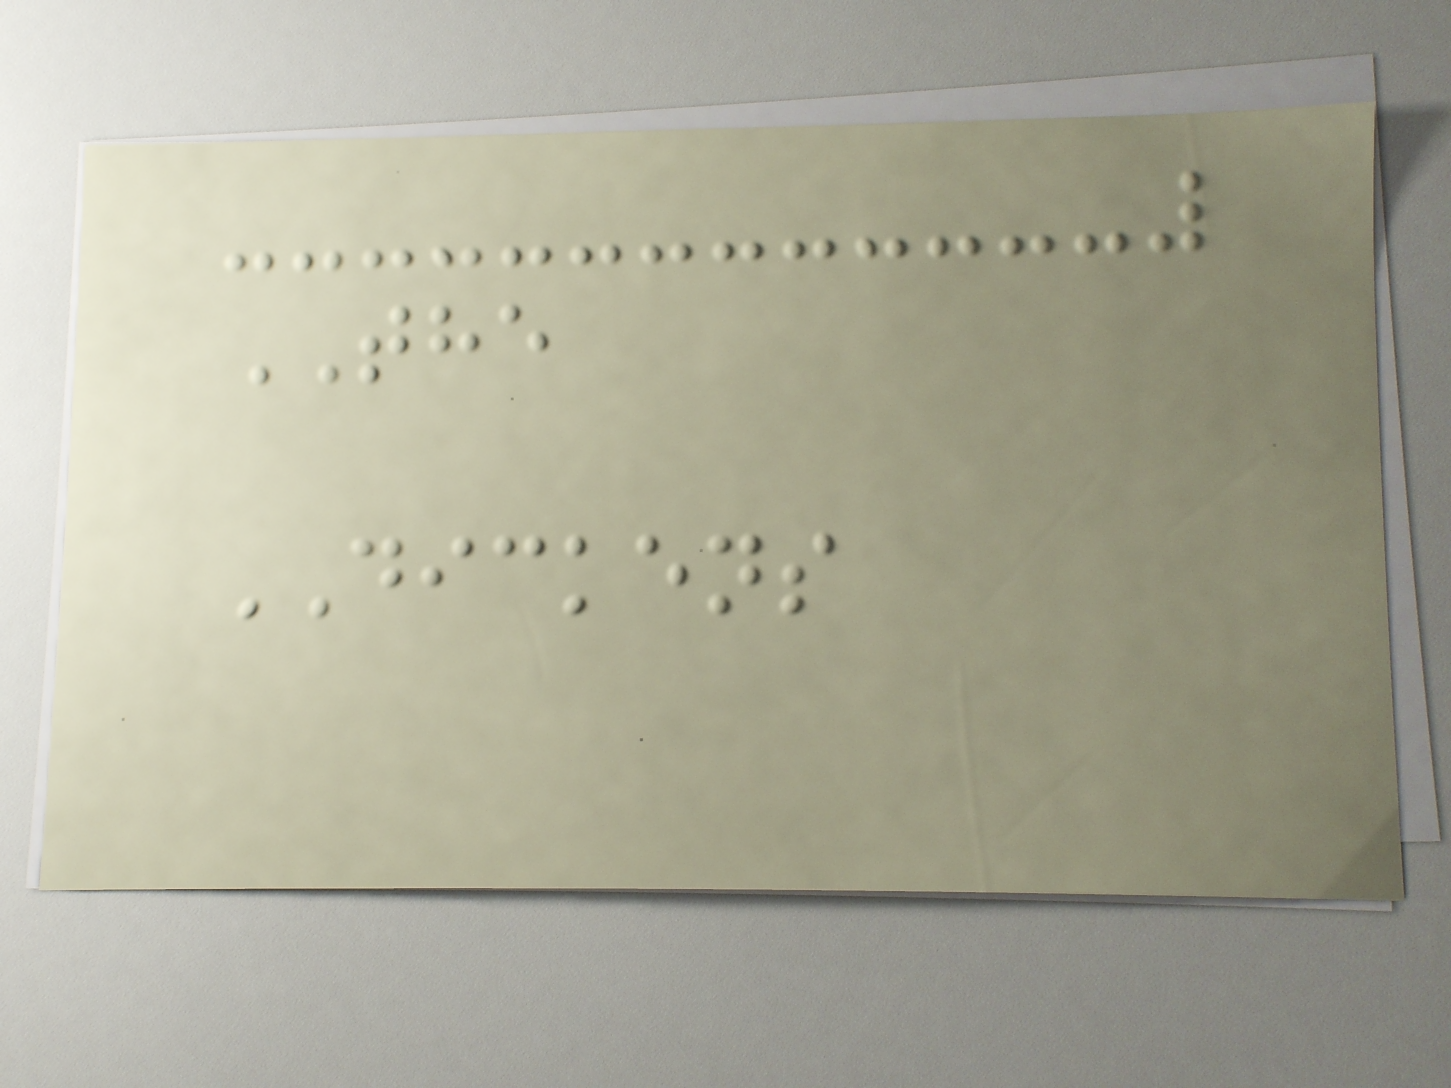THE
DICKENS
